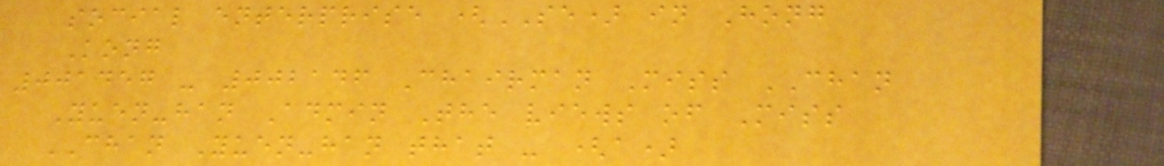social enterprise (SE) in Hong
Kong
001457 - 002146 Chairman Miss CHAN
Yuen-han Admin The views of Miss
CHAN Yuen-han that - (a)
